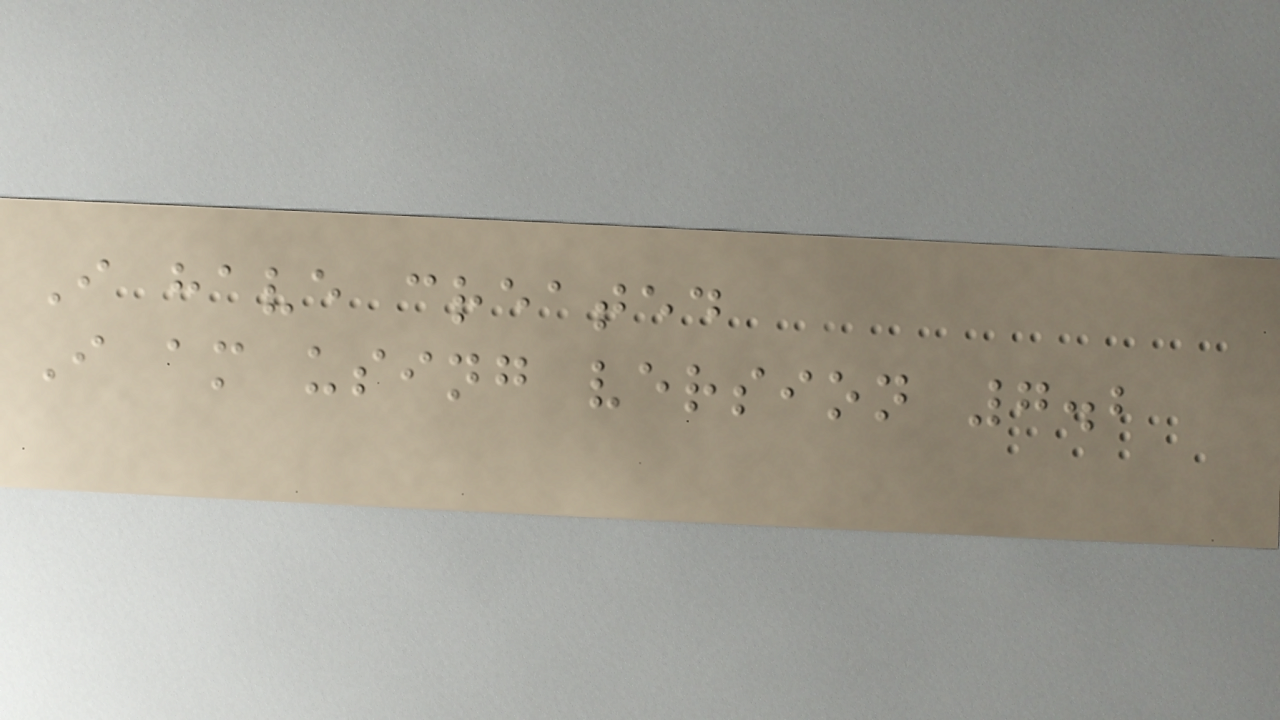I have created
I am using version 7.2
